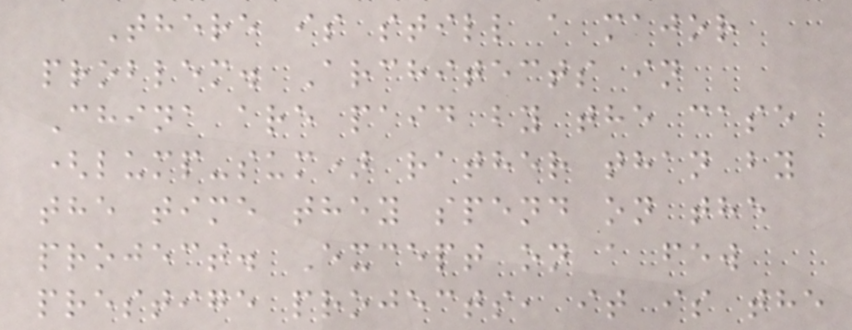There is still a major
problem. Architects in
China are paid by the case
(lump-sum) rather than by
the time they spend on the
project. Except on a few
prestige projects, it is the
